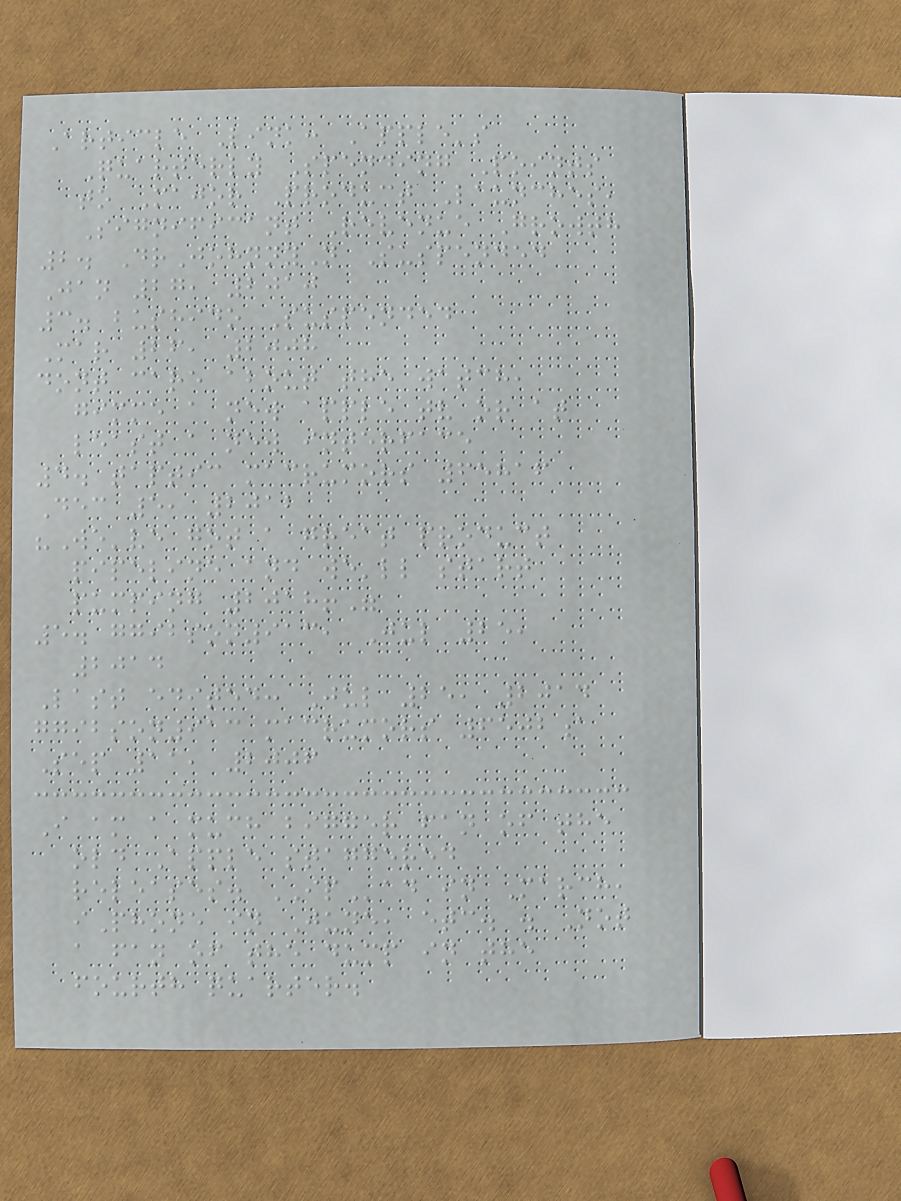Article Link: Apple's
Quarterly Spending Points
to Major Product Launches,
Significant Revenue Growth
2. DrJohnnyN Suspended
Jan 27, 2010
3. bushido Suspended
Mar 26, 2008
dont care about the watch,
gimme a new apple tv or at
least a new interface
4. taptic macrumors 65816
Dec 5, 2012
"We've got a great product
pipeline and we'll start
pumping 2018!"
5. ggibson913, Jul 25,
2014
Last edited: Jul 25, 2014
ggibson913 macrumors 6502a
Sep 11, 2006
I am a much bigger fan of the
old Apple staggered
releases. IPad in March,
iPhone in June, etc. . Not
a fan of the dump in the
fourth quarter.
